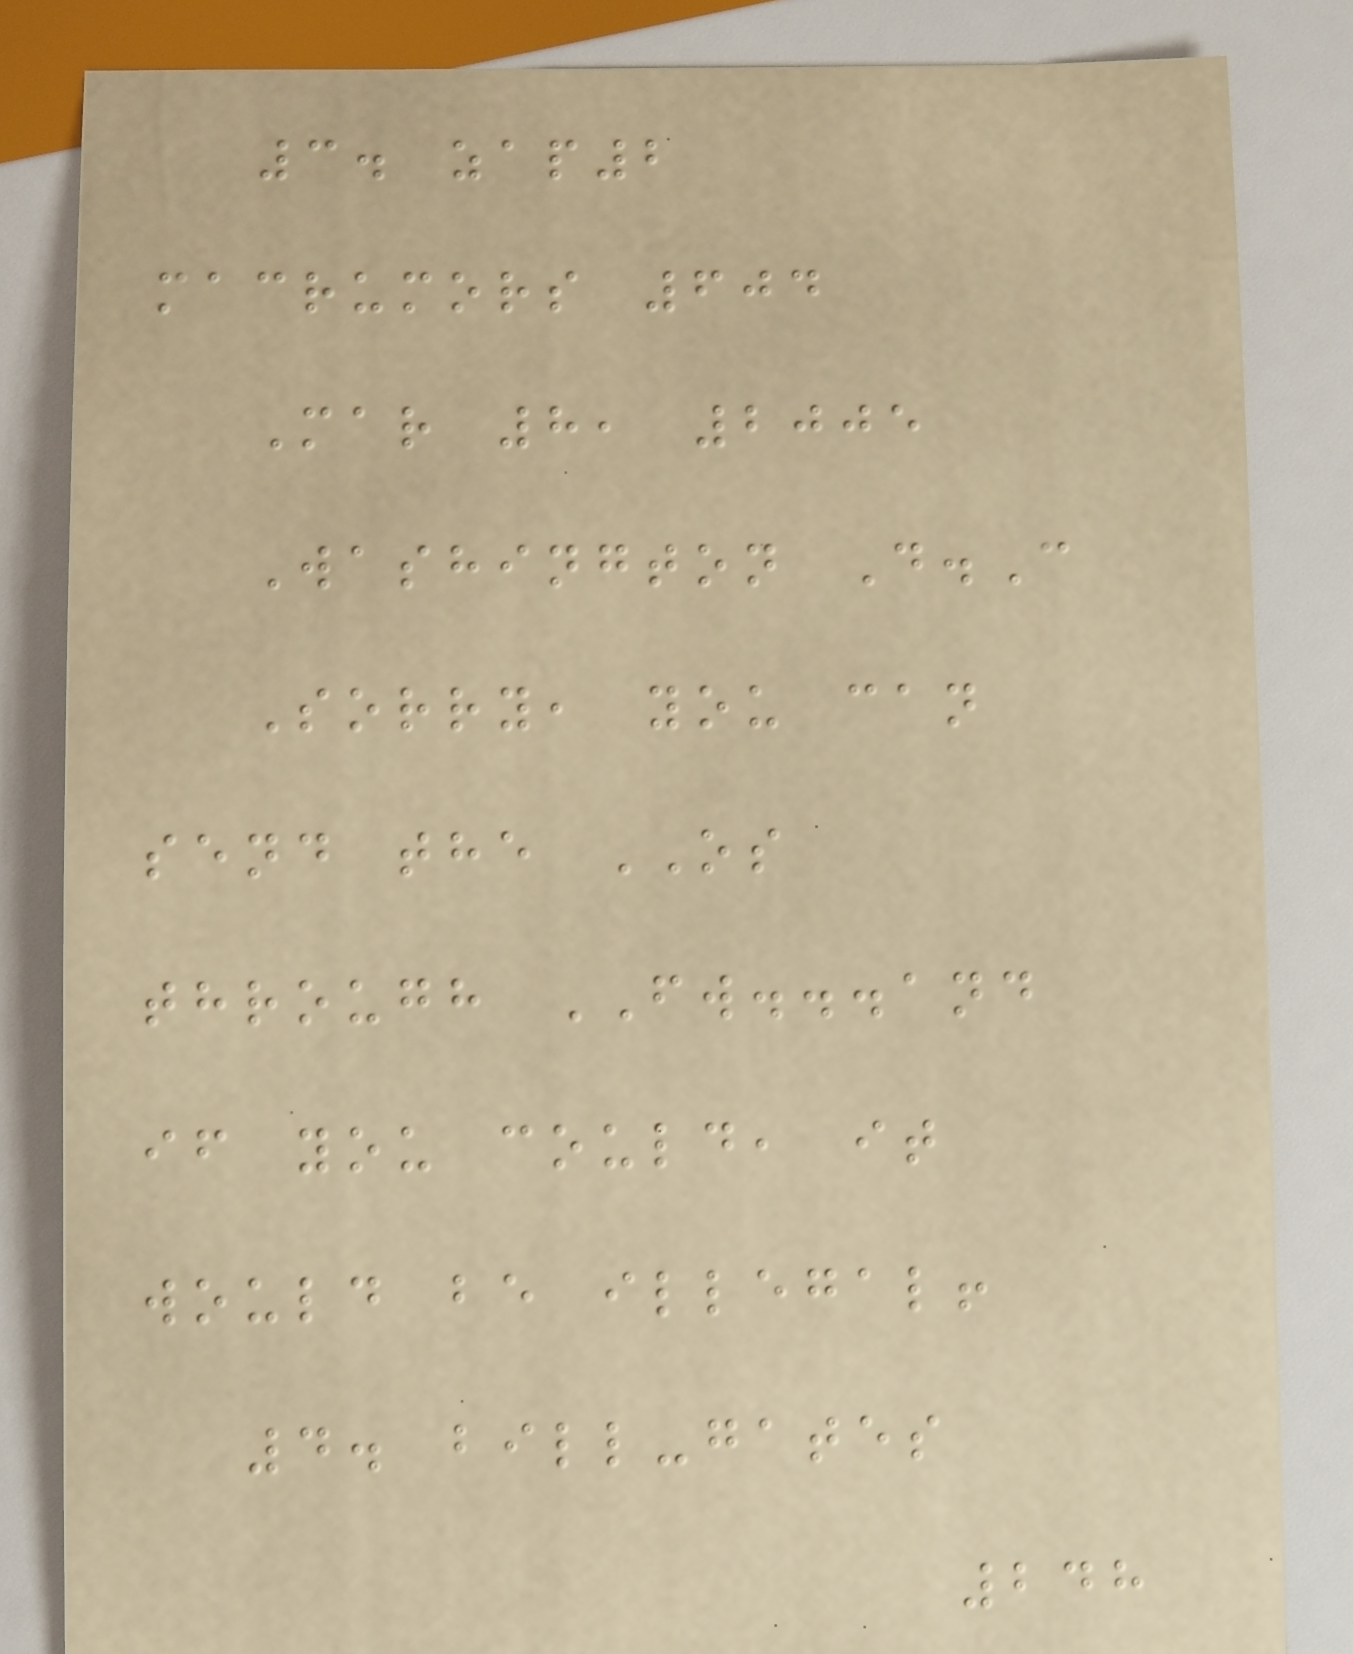3. zap2
macrumors 604
Mar 8, 2005
Washington D.C
Sorry, you can
send the OS
through FW...and
if you could, it
would be illegal!
4. bill-gates
248
